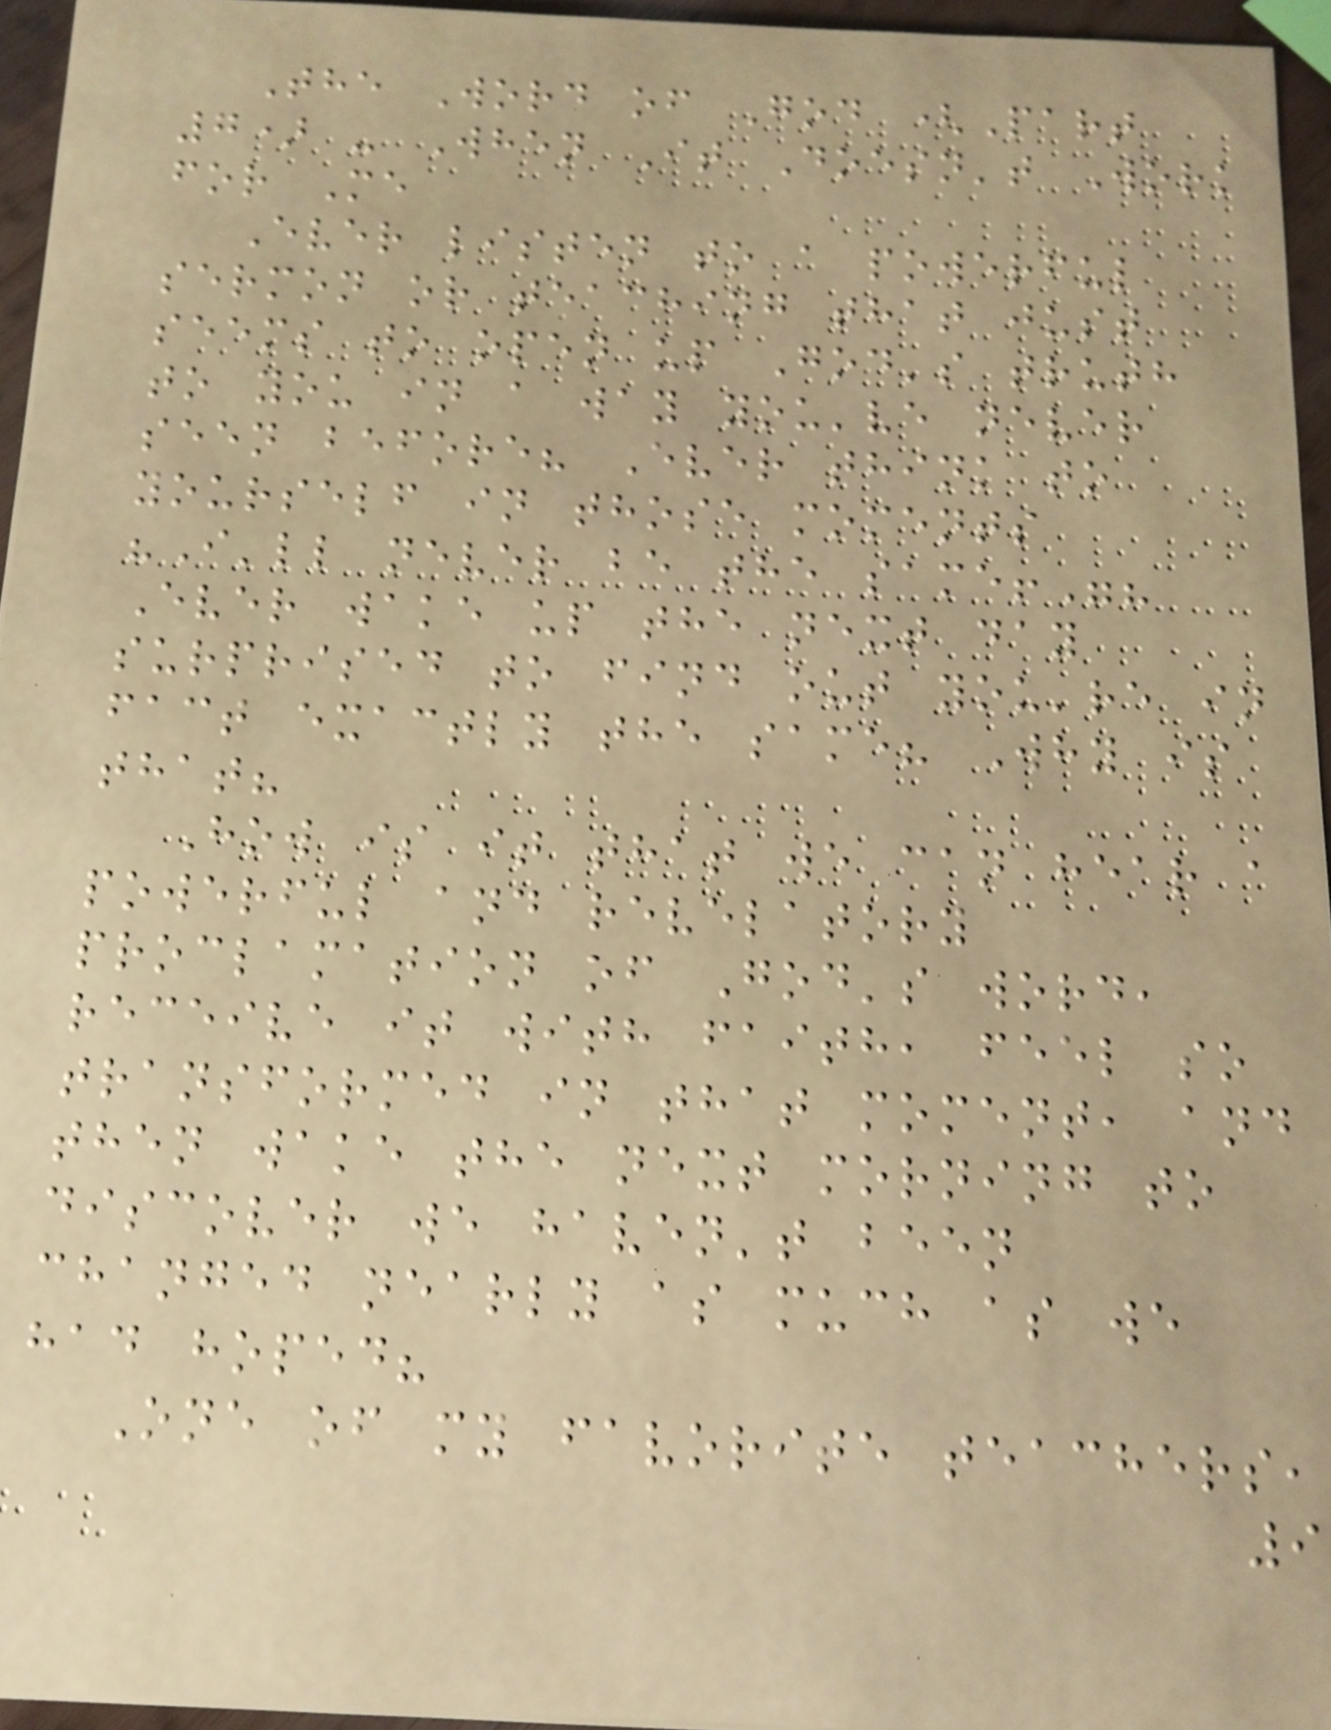The Word of God (Part
7) - When It Doesn't Work
for Me
Ever listen to a powerful
sermon or teaching that just
seems to open up God's truth
to you in a way you've never
seen before? Ever think to
yourself in those moments
"I'll never be the same!"?
Ever wake up the next day
surprised to find out you're in
fact exactly the same? Why is
that?
How is it that we can hear a
powerful and revelatory
proclamation of God's word,
receive it with faith, feel so
transformed in that moment, and
then wake the next morning to
discover we haven't been
changed nearly as much as we
had hoped?
One of my favorite teachers,
9
